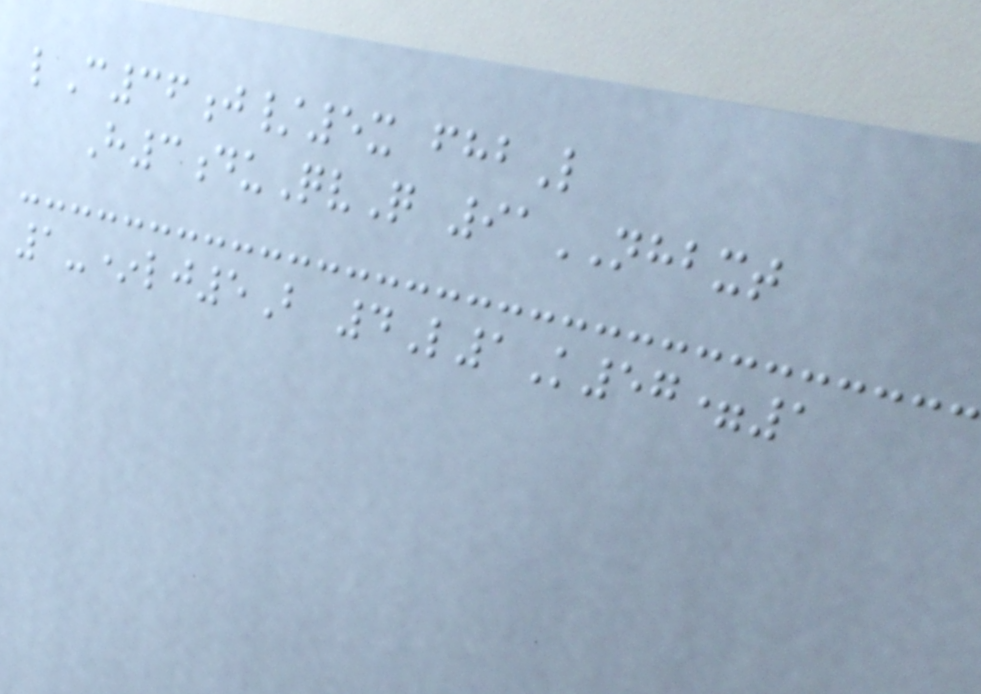lC36j/5x fhbL
H3duQvQ 91NHBXT
1-*lj5B 4L1K57=1
